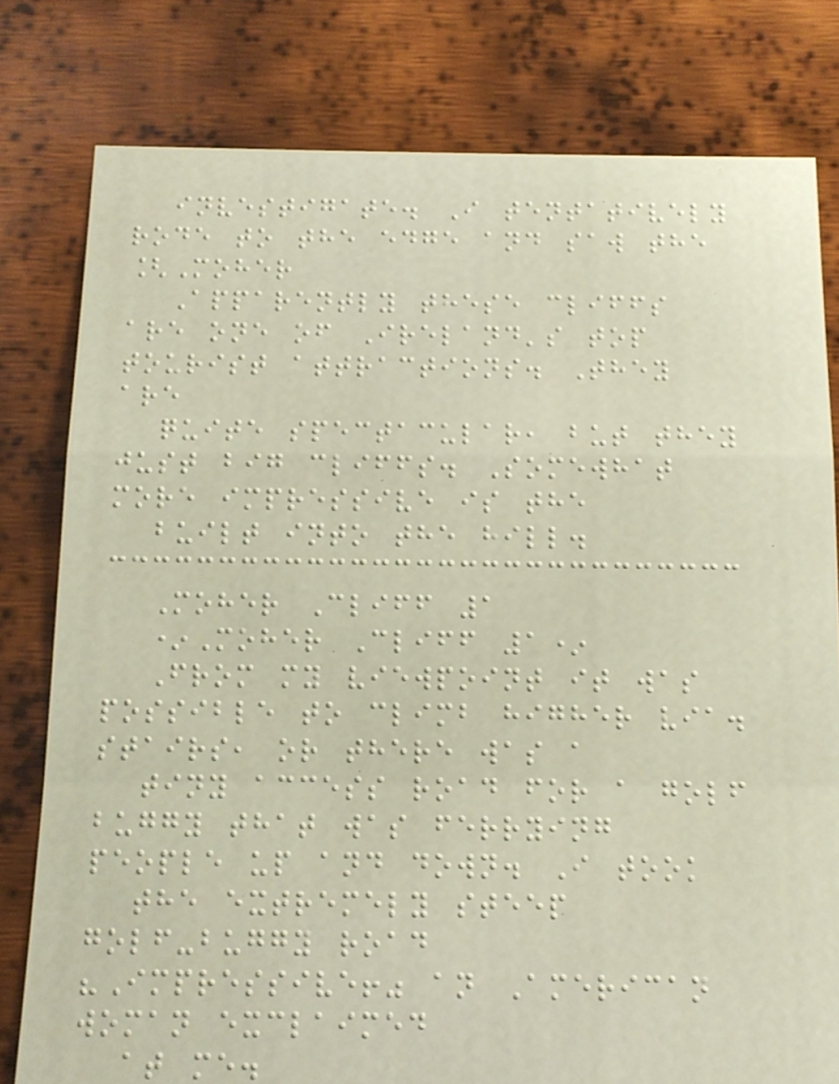investigate. I tentatively
rode to the edge and saw the
[Moher
Apparently these cliffs
are one of Ireland's top
tourist attractions. They
are
quite spectacular, but they
just big cliffs. Somewhat
more impressive is the
built into the hill.
Moher Cliff 1
*Moher Cliff 1*
From my viewpoint it was
possible to climb higher via.
stairs, or there was a
tiny access road for a golf
buggy that was ferrying
people up and down. I took
the extremely steep
golf-buggy road
"Impressive!" an American
woman exclaimed
at me.
